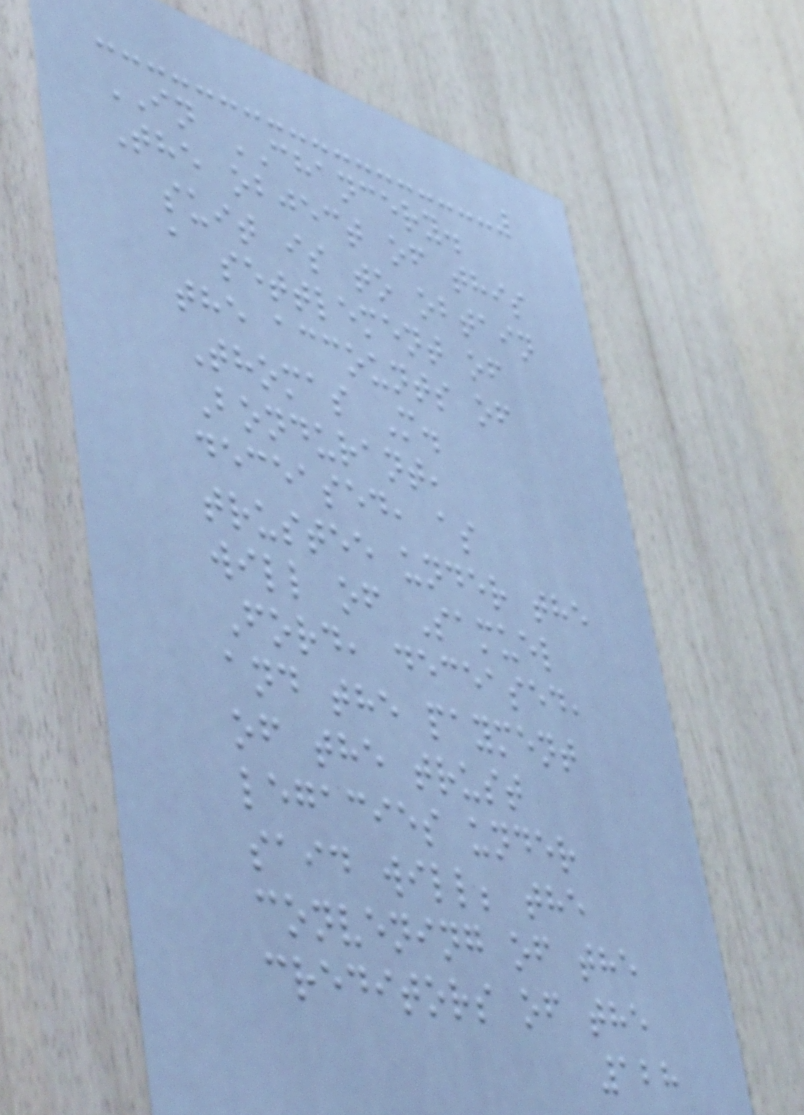IN CHANCERY.
The object of this
suit is to obtain
a settlement of
the accounts of
Thomas M.
Bondurant,
deceased, as
trustee under the
will of Samuel
Ford, deceased,
and the payment
of the trust
legacies under
said will; the
convening of the
creditors of the
128
